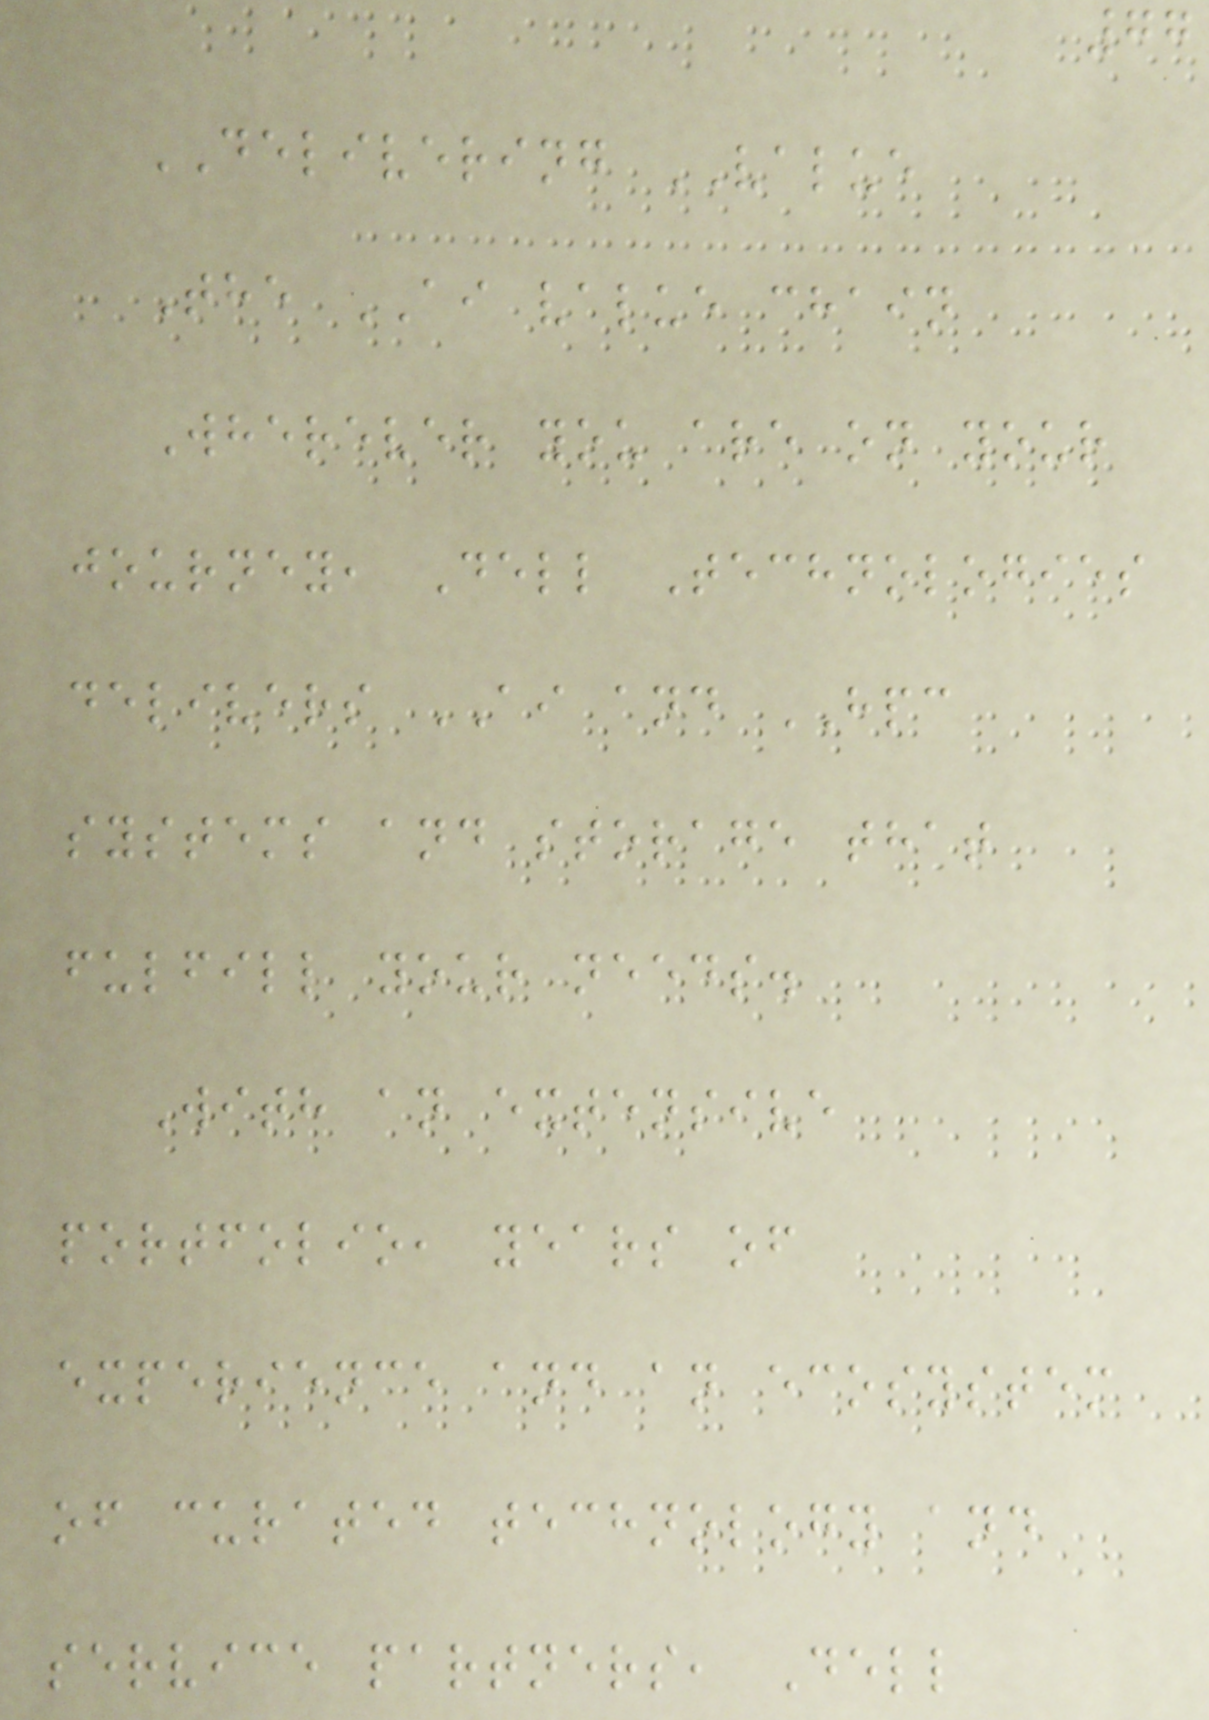77
DELIVERING VALUE
The AI value chain
Wherever you are on your
journey, Dell Technologies
delivers AI and HPC
systems and storage that
fulfill your needs.
With an extensive
portfolio, years of
experience and an ecosystem
of curated technology and
service partners, Dell
